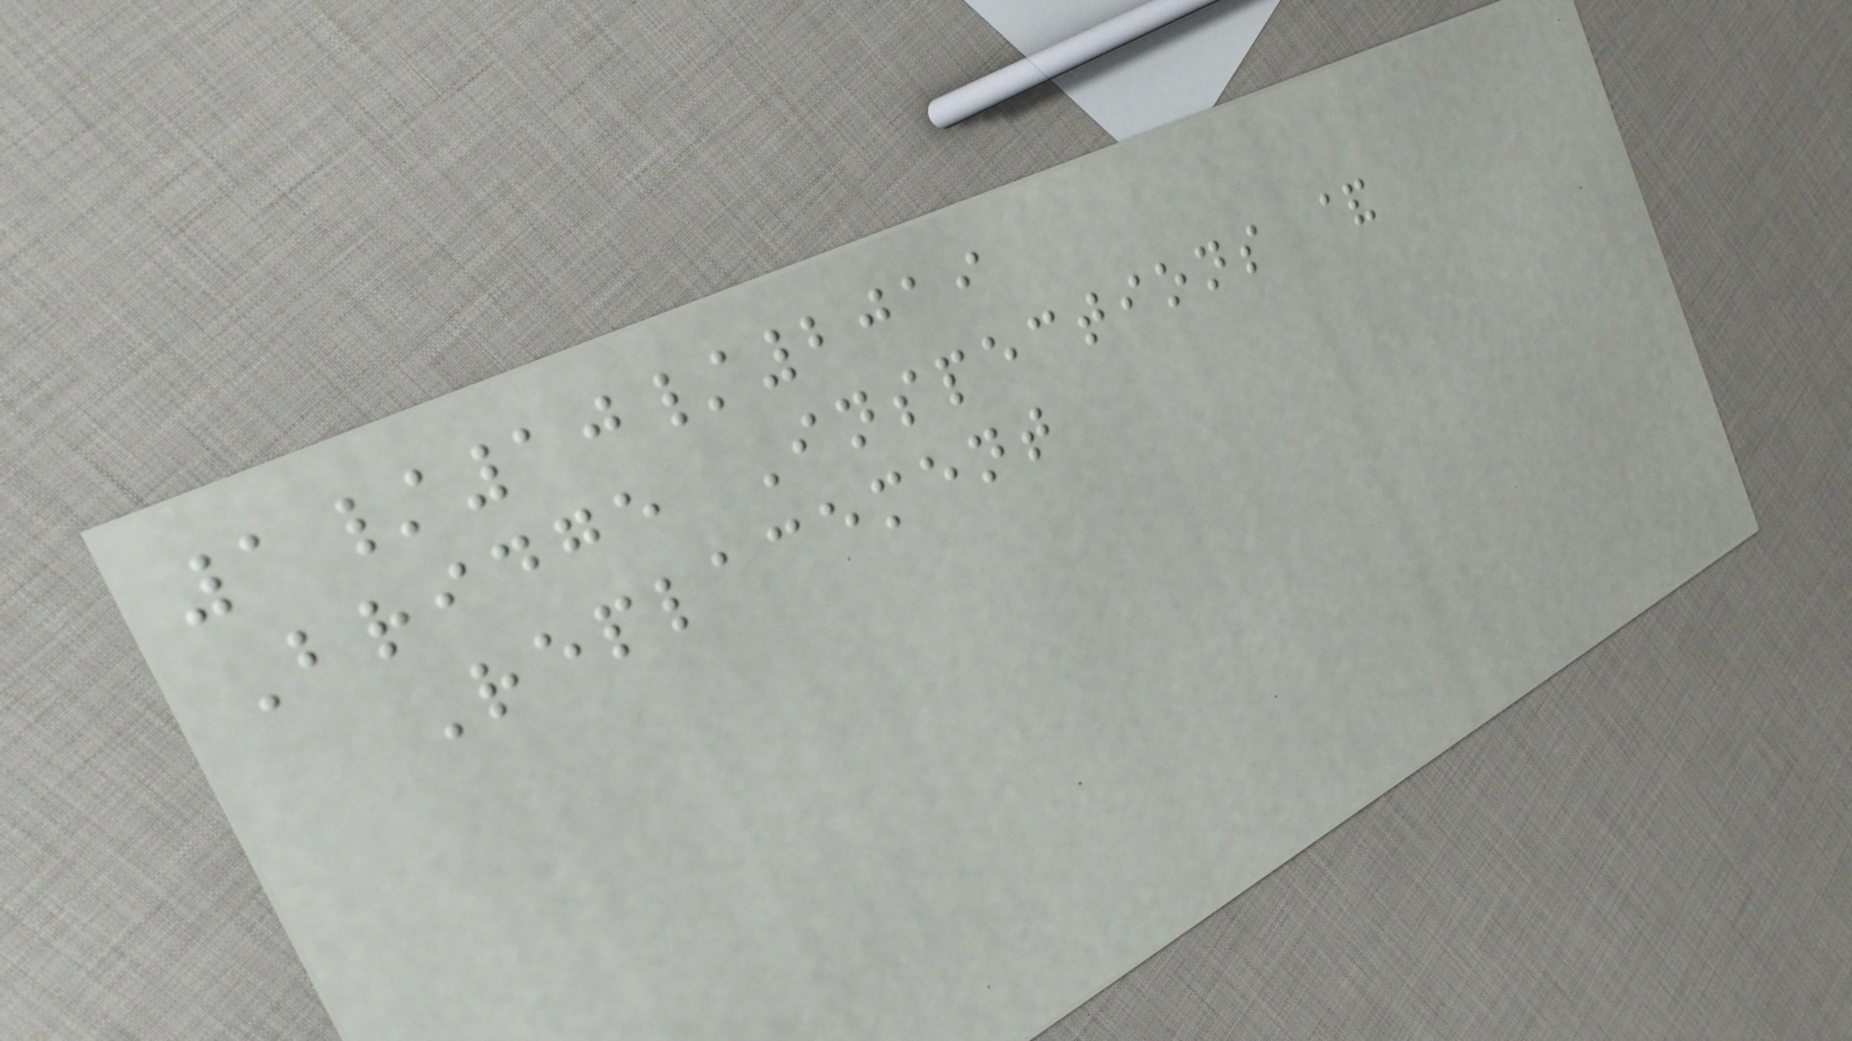1/10/2019
Bridge Inspections &
Replacement
